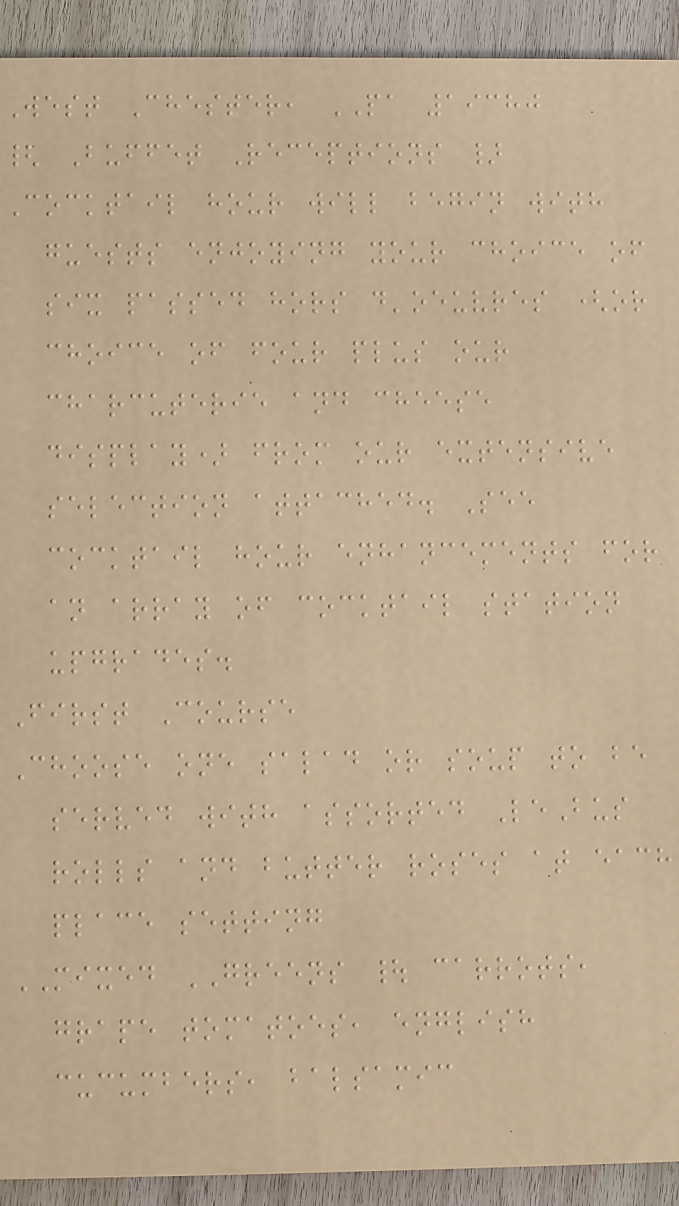West Chester, PA 19380
{ Buffet Receptions }
Cocktail hour will begin with
guests enjoying your choice of
six passed hors d'oeuvres (or
choice of four plus our
charcuterie and cheese
display) from our extensive
selection attached. See
cocktail hour enhancements for
an array of cocktail station
upgrades.
First Course
Choose one salad or soup to be
served with assorted LeBus
rolls and butter roses at each
place setting
MIXED GREENS | carrots,
grape tomatoes, english
cucumbers, balsamic
